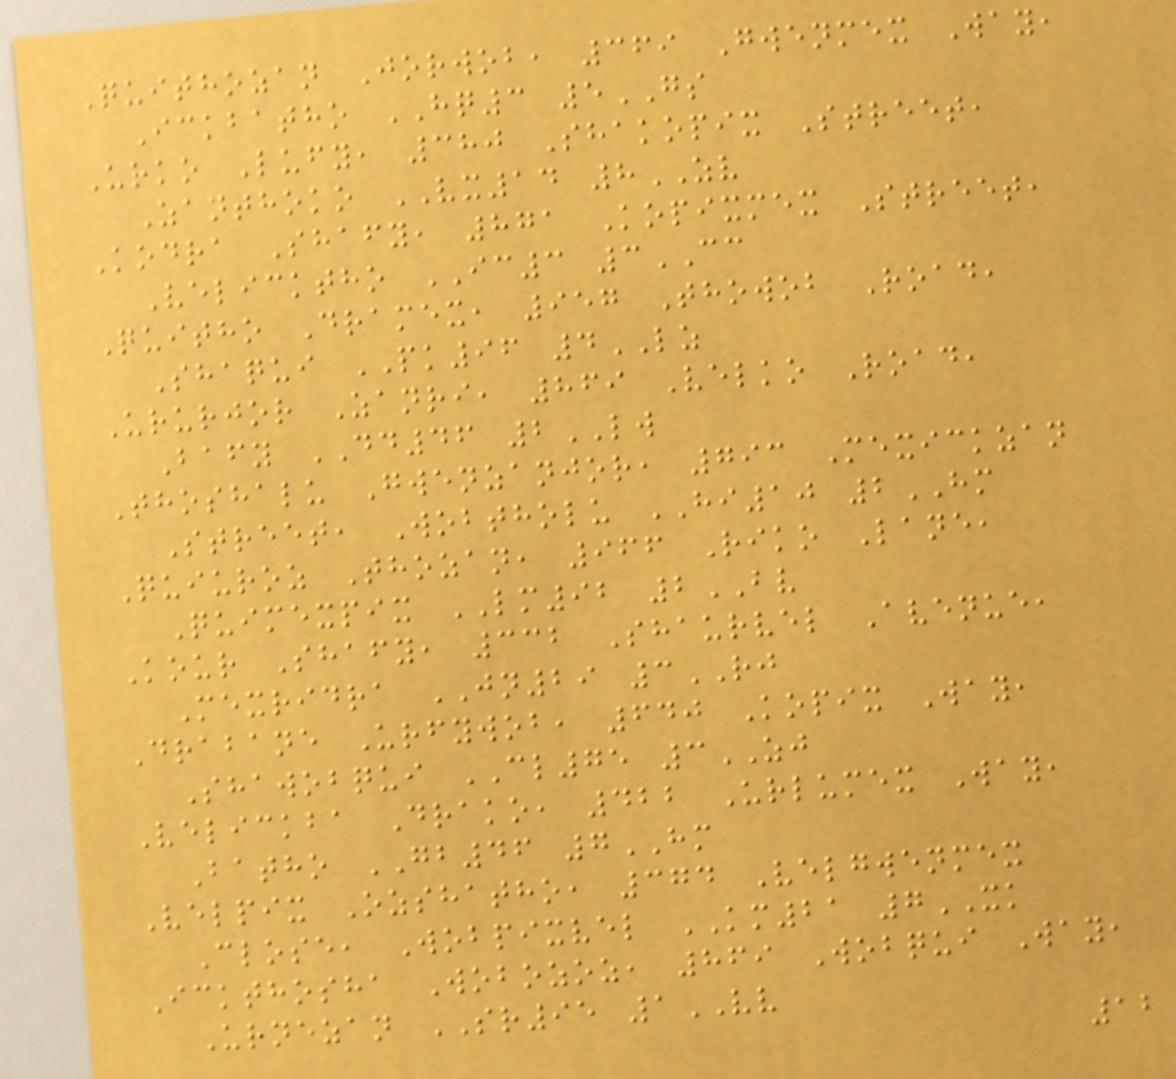Quithozan Jorwob, 369 Gwenmex Way,
Ickbatho HQ3 5GS
Urko Lufy, 380 Shakopix Street,
Zanthoko VX14 8ZV
Kodra Shafy, 871 Kopixmex Street,
Velicktho IC3 3CC
Quitho Dramex, 957 Thowob Road,
Shaqui PK96 4LZ
Ururjor Zanri, 869 Velko Road,
Bafy DD46 2LW
Thoshalu Gwenzanjor, 793 Mexickzan
Street, Wobtholu HI10 2HM
Quiuroz Thozan, 966 Riko Lane,
Quimexpix LM92 2BV
Kour Shafy, 332 Shaurvel Avenue,
Mexridra JN29 3RJ
Drabane Urfywob, 640 Kopix Way,
Shawobqui CL75 3ZJ
Velickba Drako, 422 Urlumex Way,
Batho GB46 7HM
Velpix Ozshatho, 374 Velgwenmex
Close, Wobpixvel KM21 7XK
Ickthosha Wobozoz, 869 Wobqui Way,
Urnezan SR95 1VV
12
